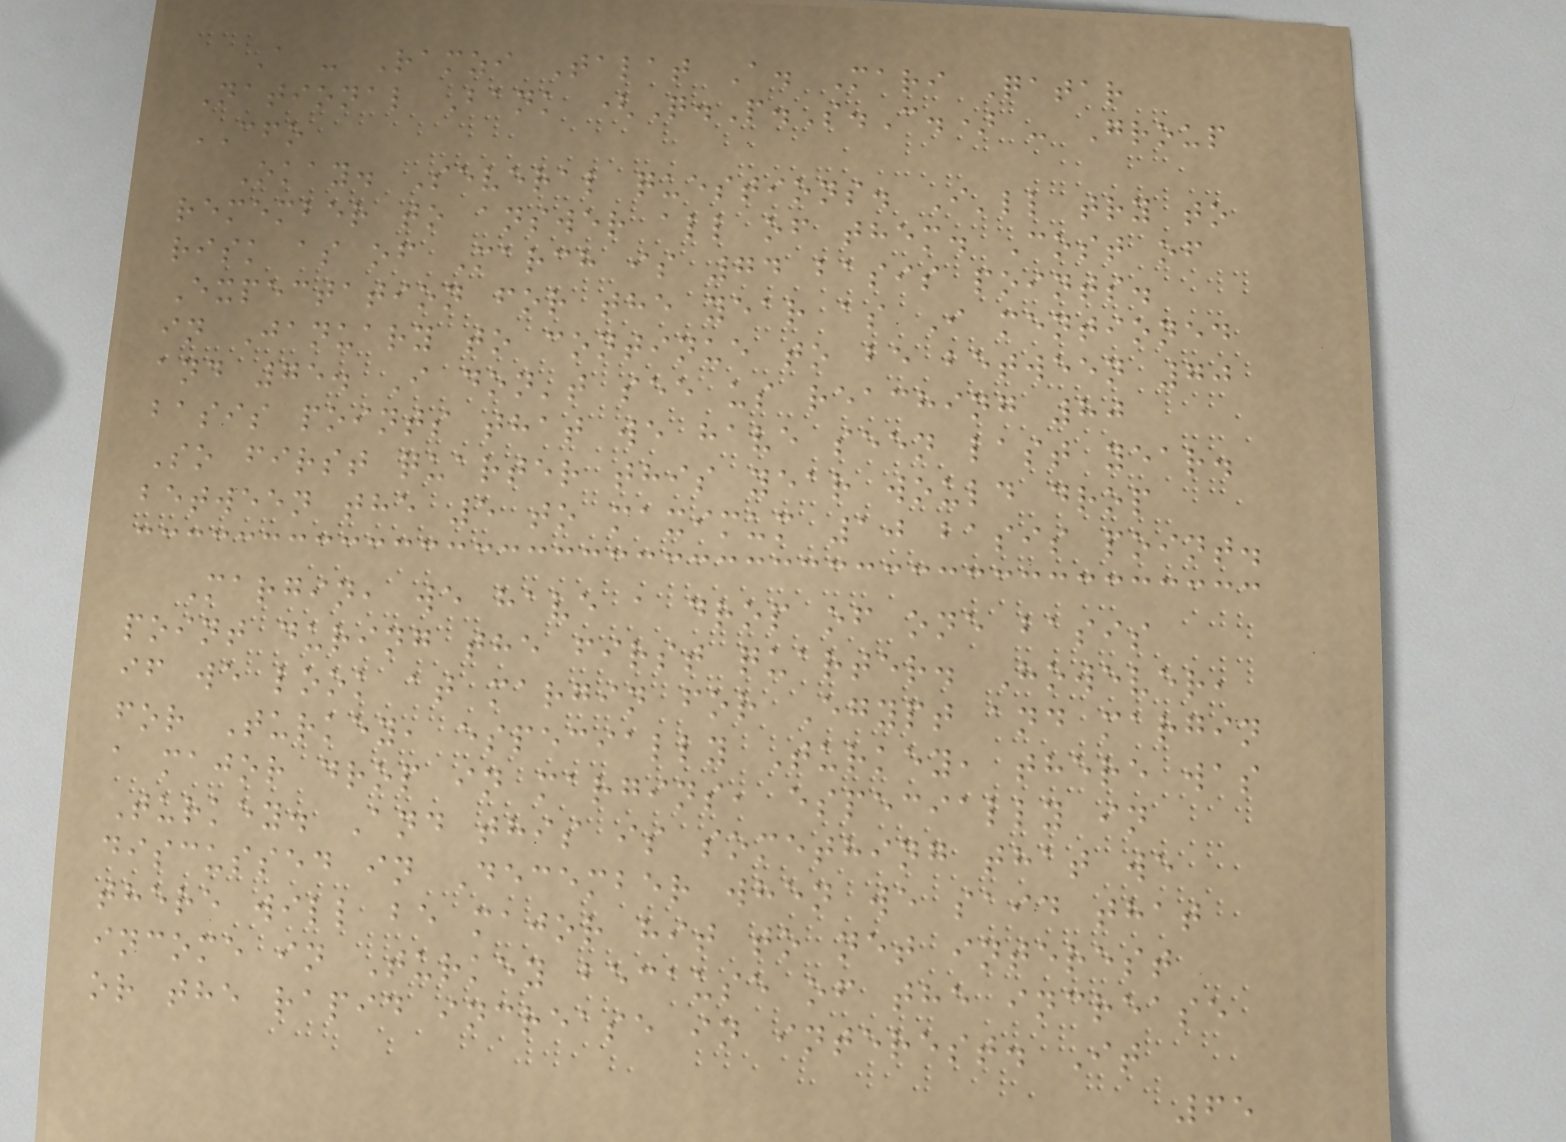A - Ramzi Talat A. Mari Qatar
National Bank (Q.P.S.C.) - Group
CFO
Okay. Several questions. I'll try to
remember to answer all of them. Cost of
risk as of March is 74 basis points.
Expectation for the year as I mentioned
in January to continue to be between 70
and 75. I don't see us reaching 80
basis points that we have seen last year.
So first quarter this year would drop
between the 5 to maximum 10 basis point.
Margin, we have a drop of one basis
point during the first quarter. However,
if we look at margin for Egypt and margin
for Turkey, especially Turkey, there was
a major drop in margins, especially in
Turkey. And this is something that we
discussed in December when we said that
there will be major hit to net interest
income in Turkey because of the increase
or the rapid increase in interest. It
65
